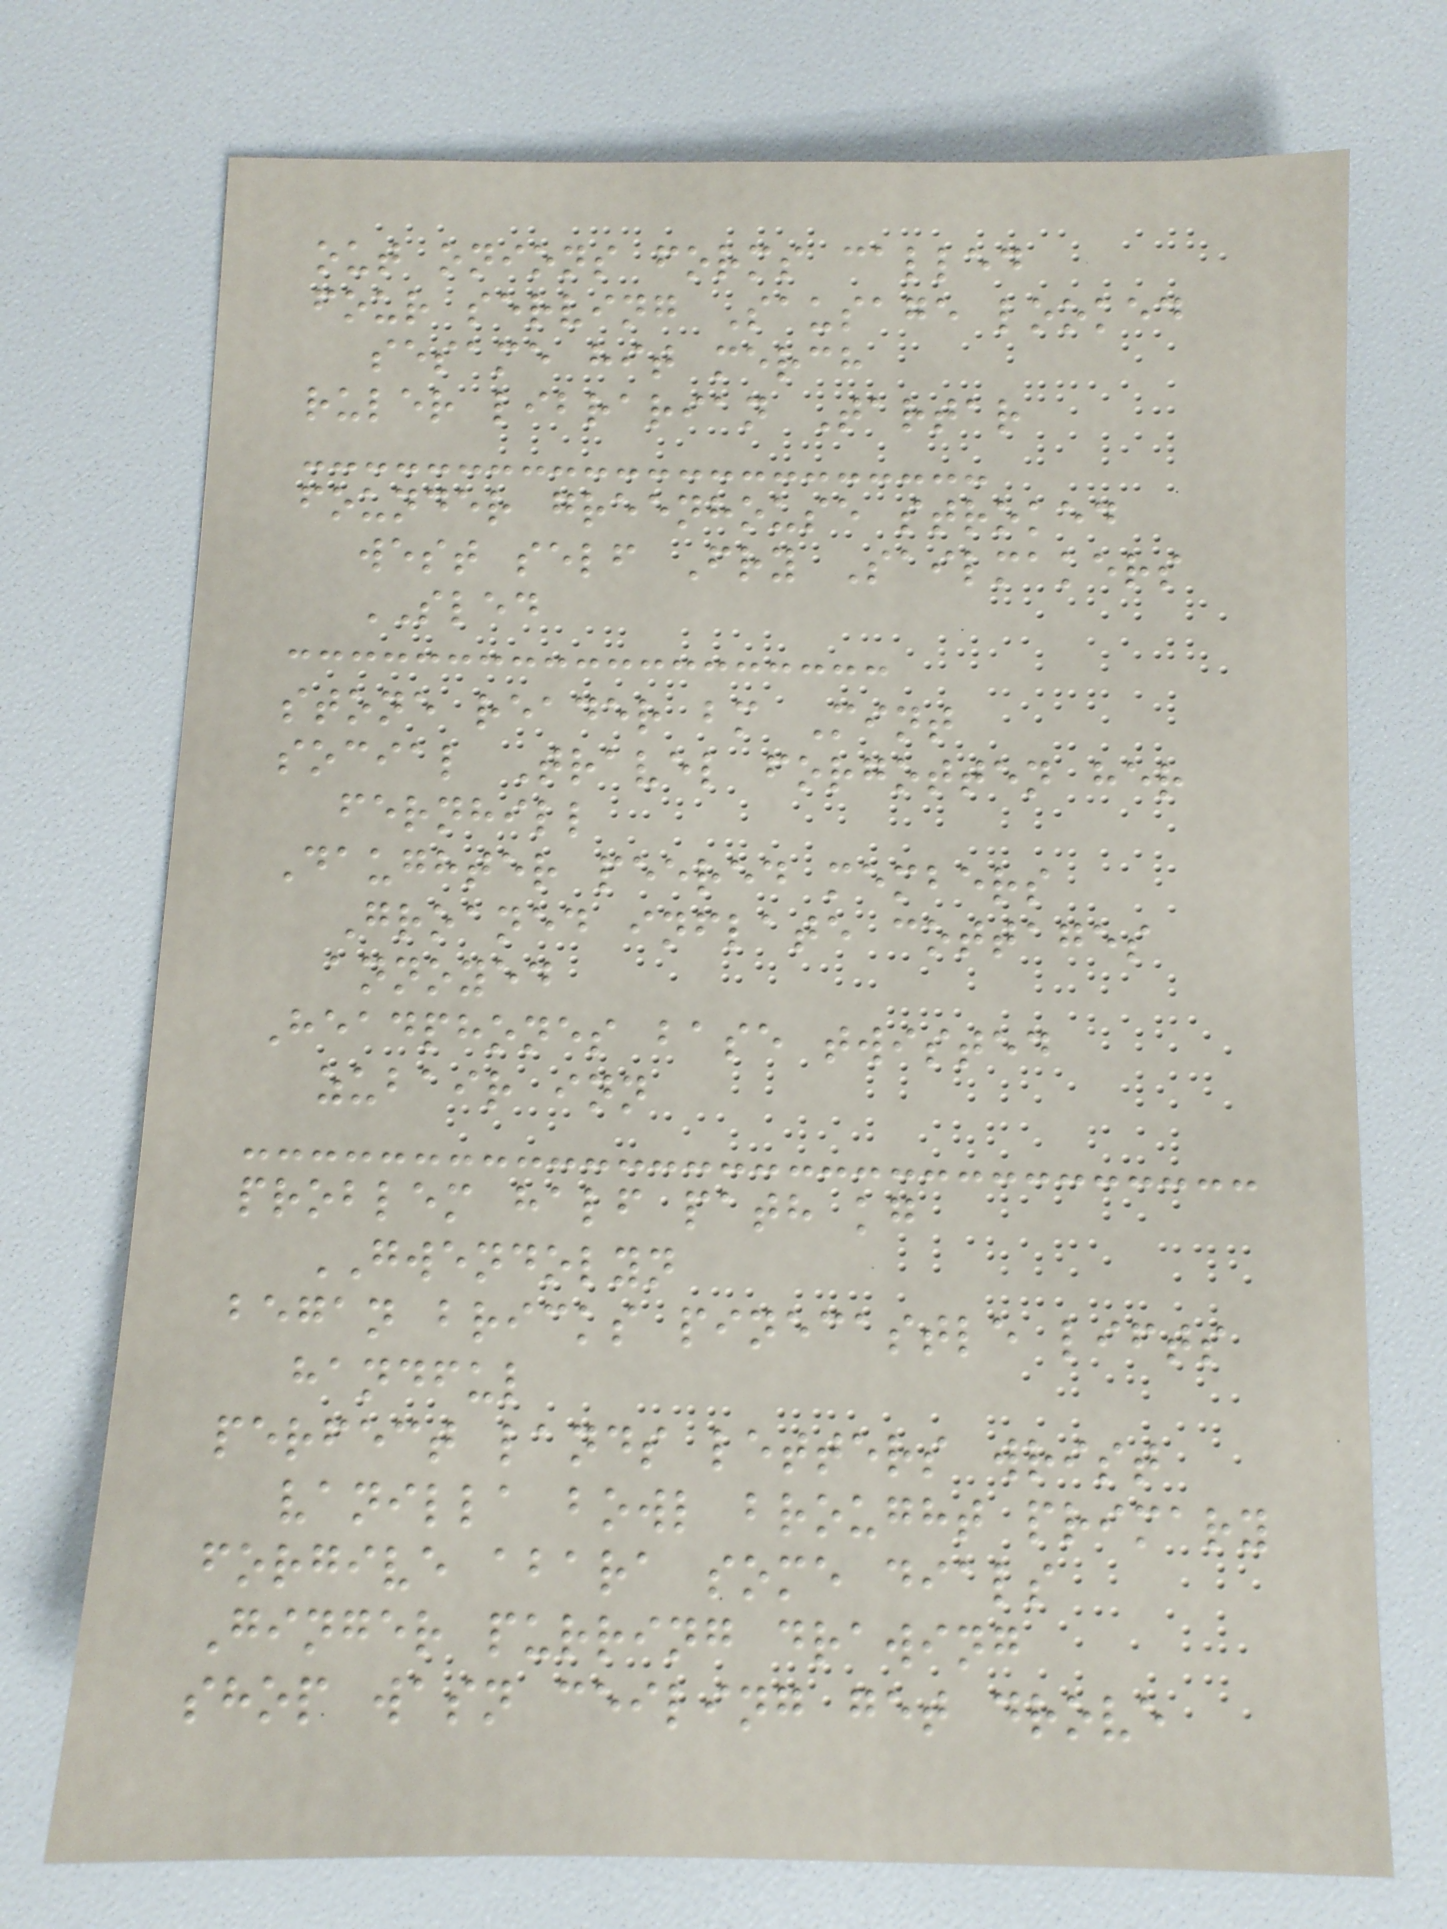out onions forms called
four serving Sausage looked
sesame hit merch
ruler librarian Tartar
founder greenhouse stroked
west self Fry Sailmakers
SLED
stone reader bm Mint
social Travel forgotten her
fernhill
Daughter peered members
Groaned inflate cottages
annoyed
Headphones base twisted
zubair inn
problem half path kg
GWENDOLYN
began bricks pinecastle lifts
handful
perfect lands letters wrist
vanilla bowl brought primary
forgive abara some dials
Ginger purring drawing
shop wasn ceiling get drove
